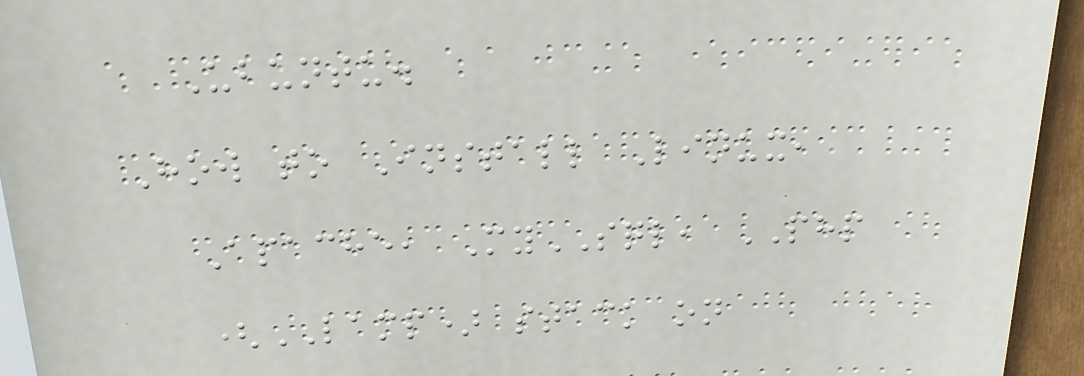Ubuntu.
How to Install Linux,
Apache, MySQL, PHP
(LAMP) stack on
